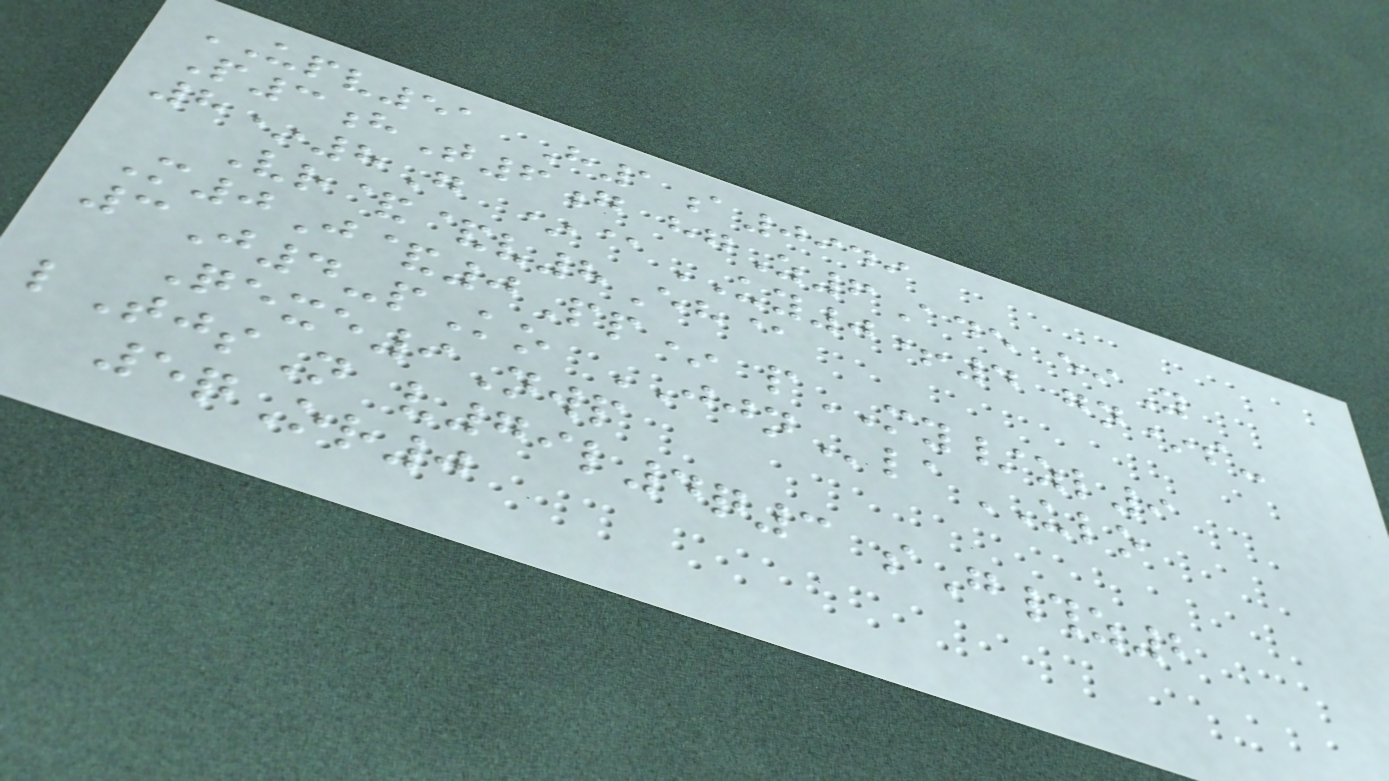UPV51 H1a0949
P3hT6g hgZ6Ade eiY
8*8G *@UY0+4 gn*s-
Vr&&v8Eh@
M0J&0Pp* pMY/zl9
3J4-pKo JJNlaULO
Qexe9Nwp
lTjsN v79l4q3 sG#z2
5qOr0
